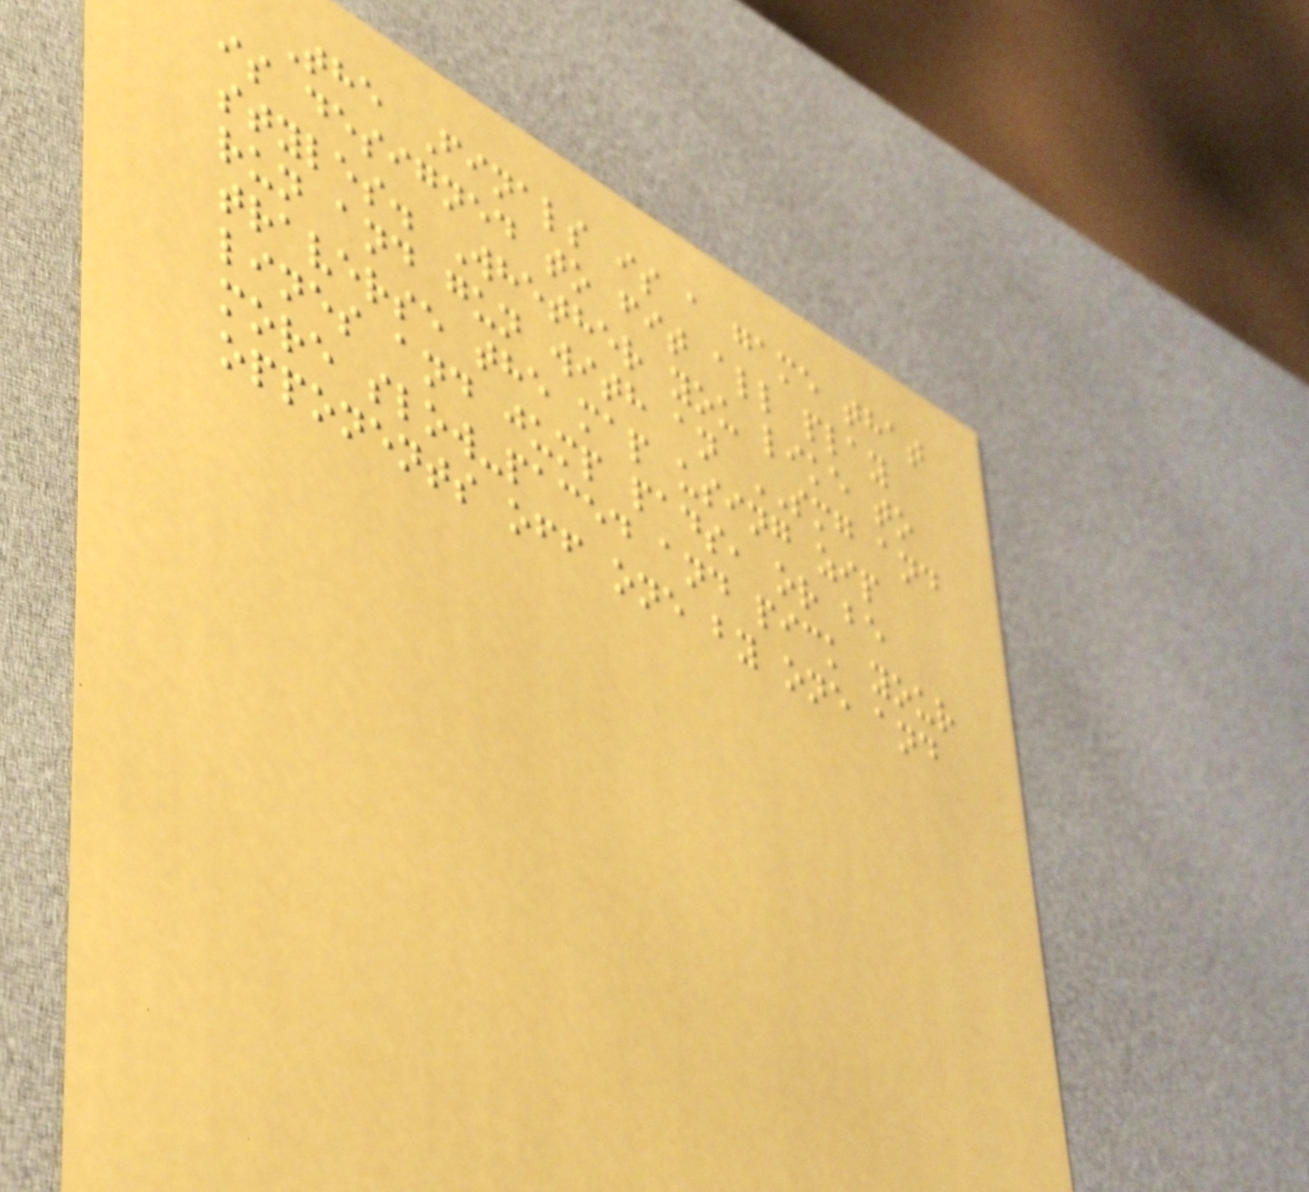The Finals is a game that
is designed to fit all play
styles. Whether you like to
run and gun with an SMG and
traverse the map using zip
lines and jump pads, or be
more slow-paced and pick your
opponents off one by one and
